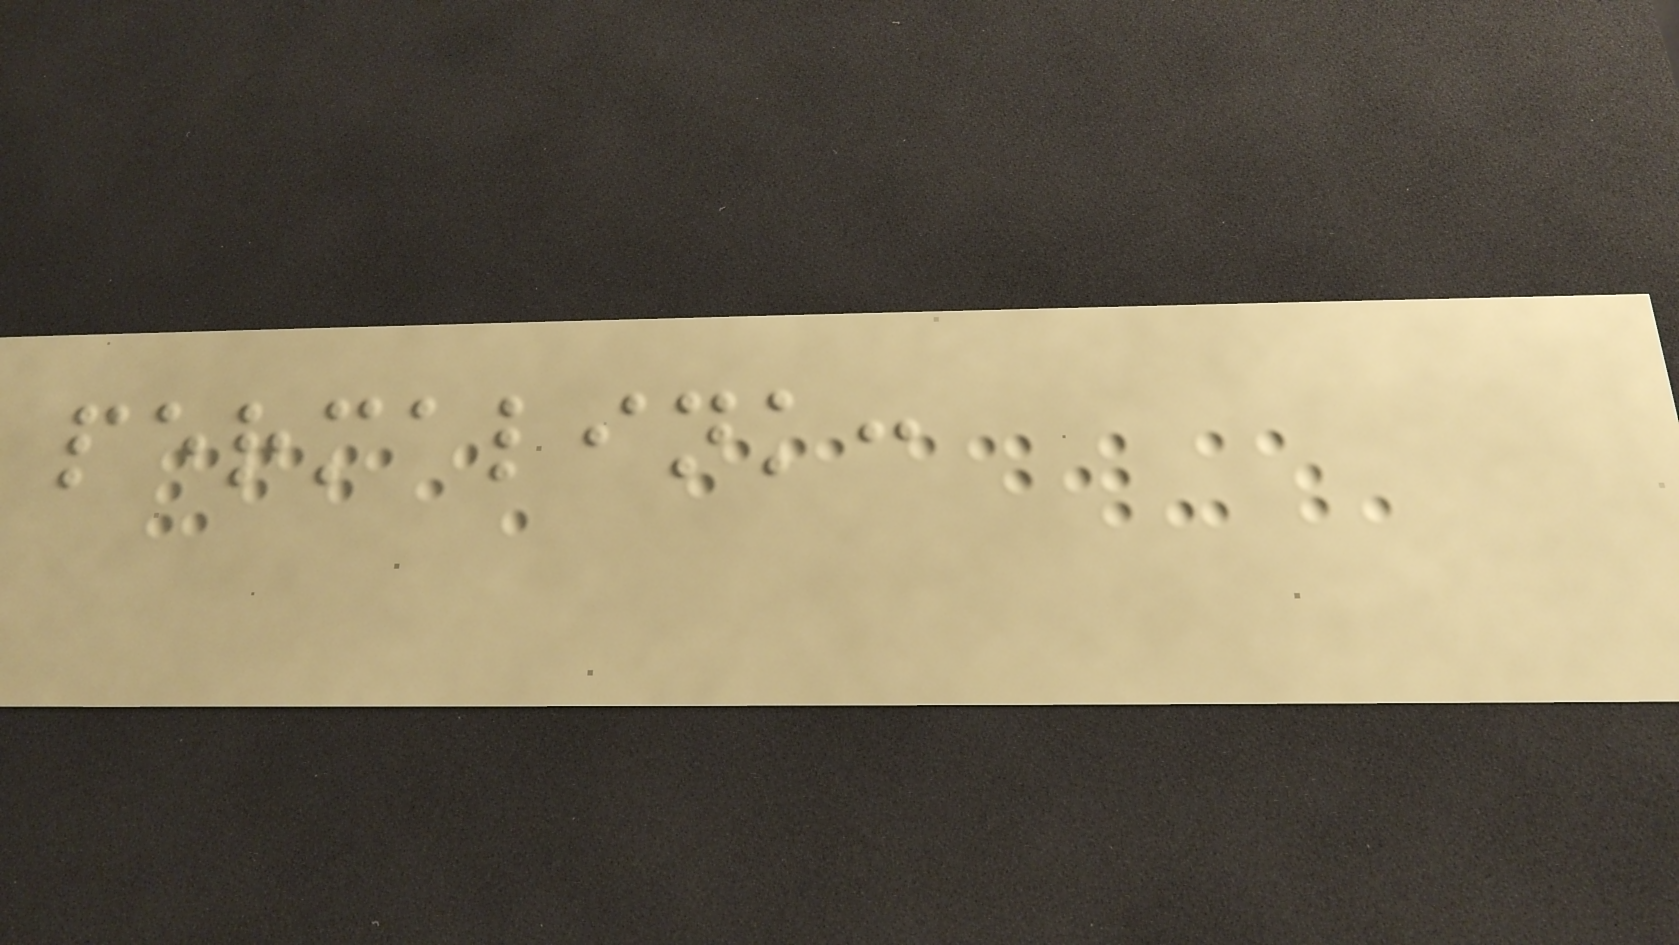permalink:
